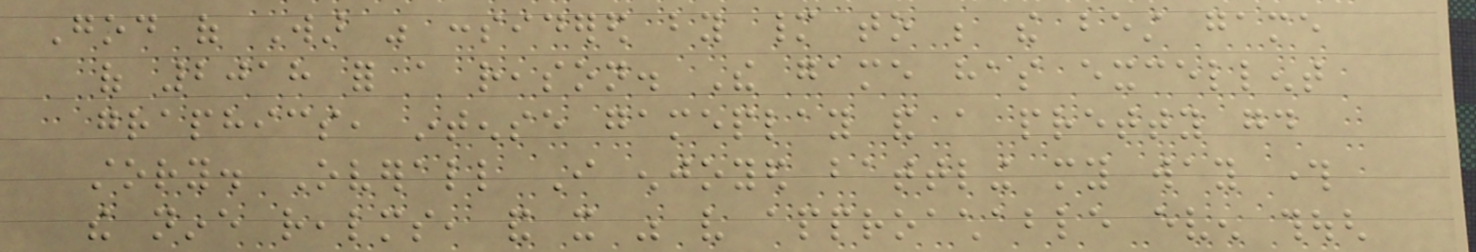God of War was considered by many to be the best game
of 2018 for a reason. The game has excellent
graphics, intense gameplay and a pretty good
story. Overall I enjoyed battling my way through
the nine realms, and it was very approachable even though
